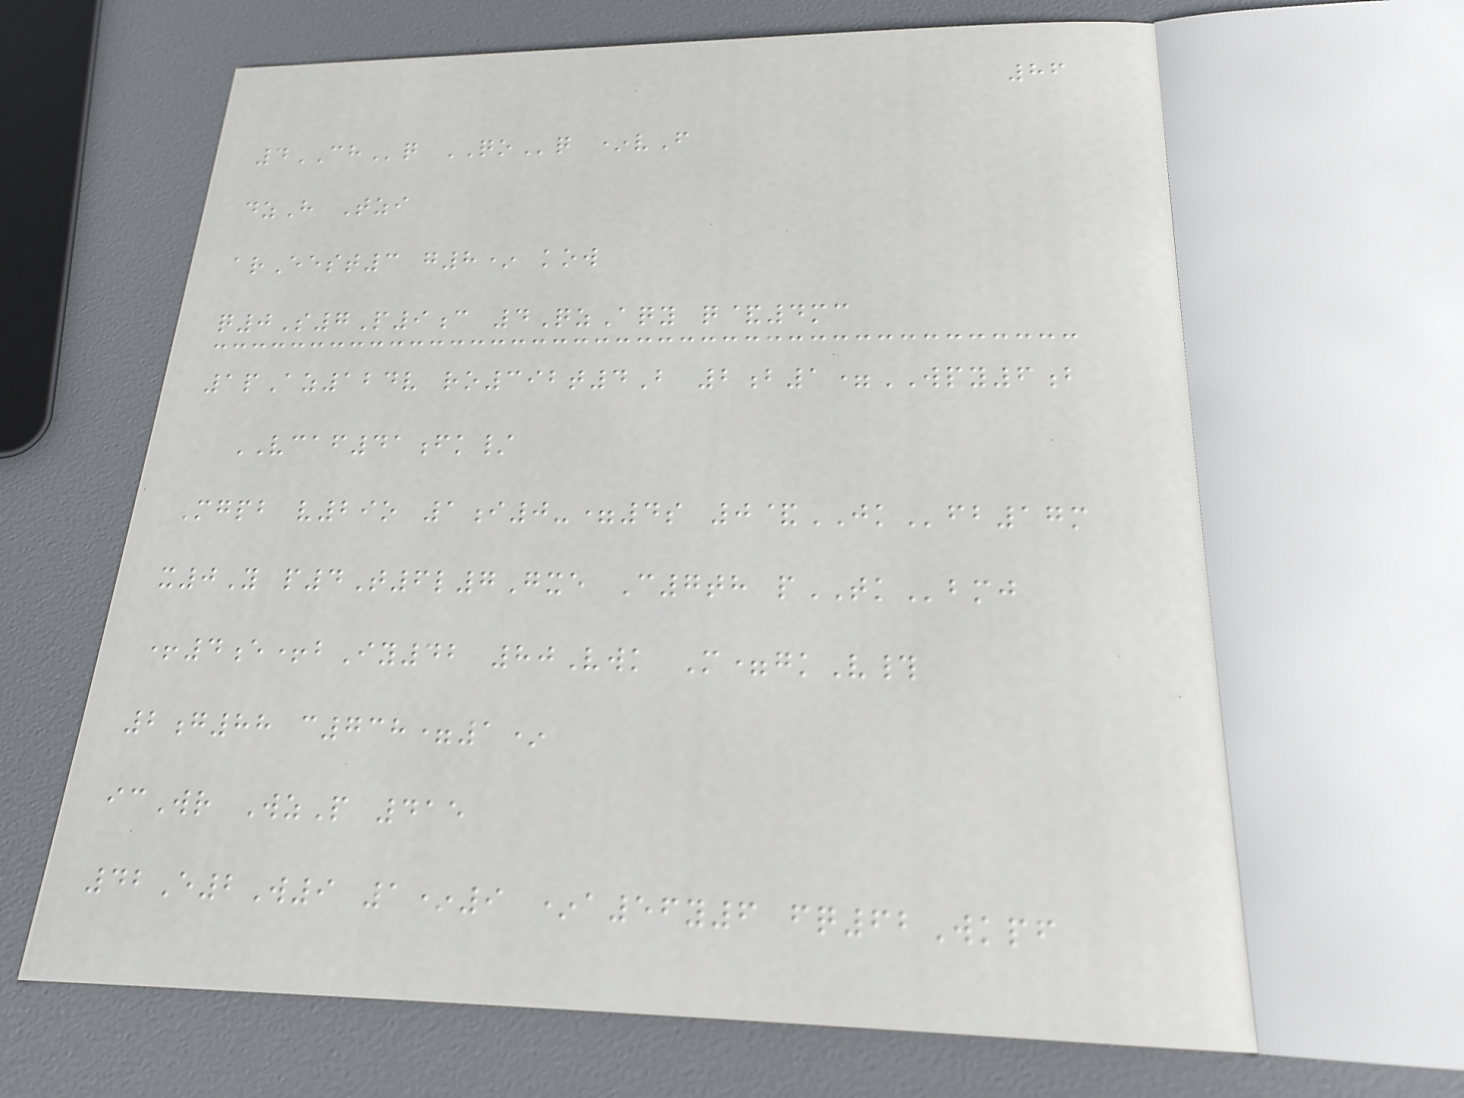86
4CHq QOq *vF
dzH Tzi
arEest3 g8* kow
q0S7P9c 4QzAqy q&4mc
1pAz124v ro392t4B 2b1=WPY6b
VCAF41fk/
Mgpb v29o 1i0-=4s 0&JKfb17m
x0Y p4T6l7Gxe C7th pTKbmj
+4e+bIy42 80Vwk M=gkV#
2g88 c738=1*
icWr WzP 415
42E2W9 1*9 *a56y6 fq62Wkpf
